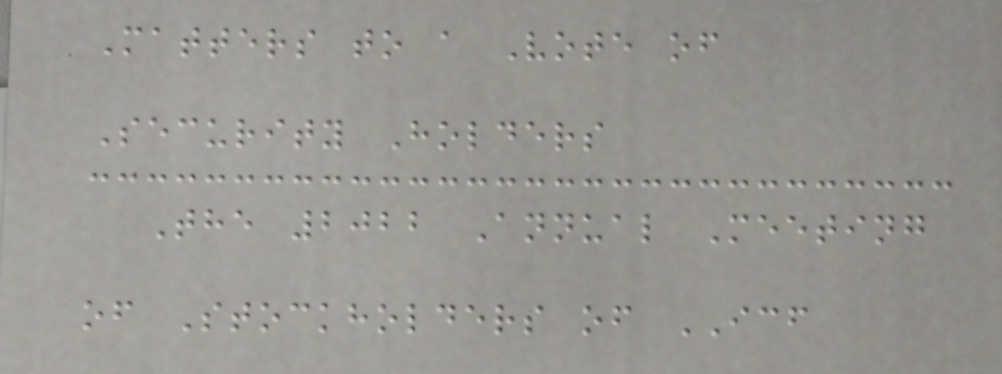Matters to a Vote of
Security Holders
The 2022 Annual Meeting
of Stockholders of ICF
